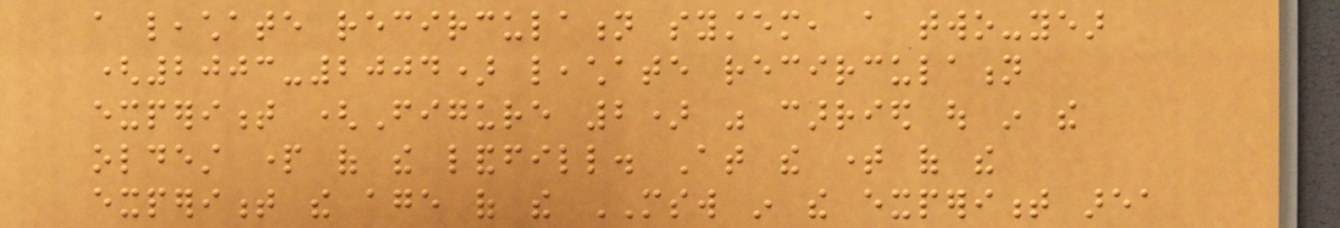a leachate recirculation system, a two-year
(2003-2004) leachate recirculation
experiment (Figure 2) was carried out in the
oldest part of the landfill. At the time of the
experiment the age of the MSW in the experiment area
